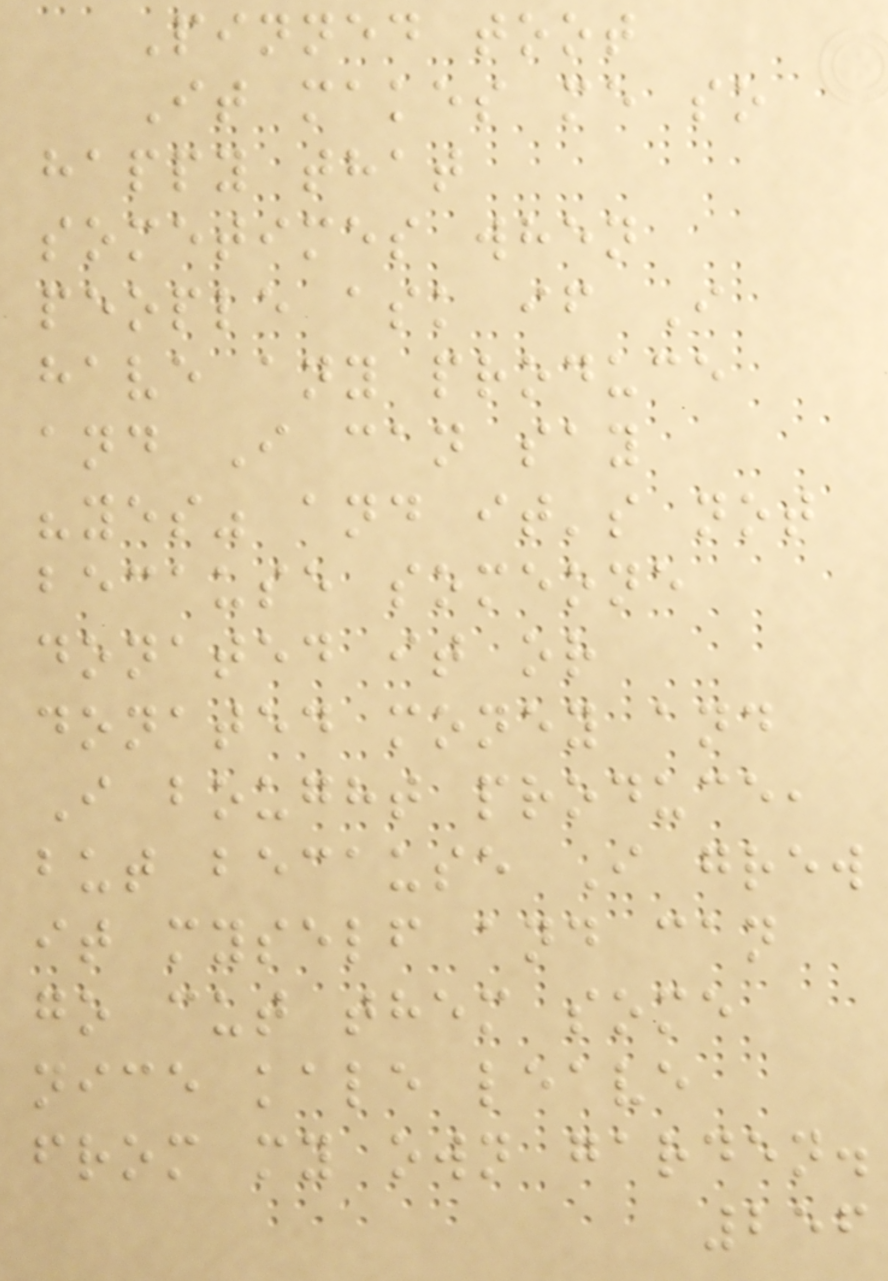Pinned toot
It makes me so
happy that
sometimes when
people ask if I
have any produce
and I can say
"yes" and it's not
because someone
donated it or
donated money and
I bought produce,
but because I grew
it myself and can
go cut them some
nice kale leave
from my own garden.
256
